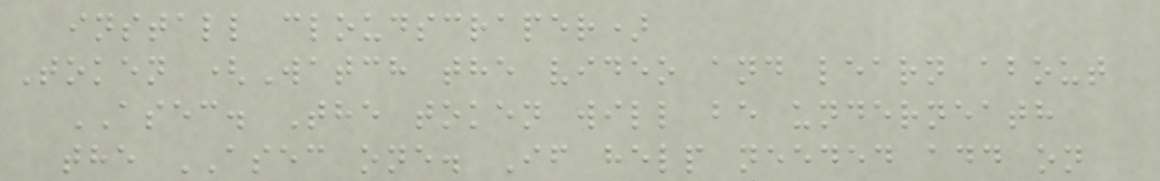install cloudscraper)
Token (Watch the video and learn about
ASEC. The token will be underneath
the ASEC one. If help needed add on
